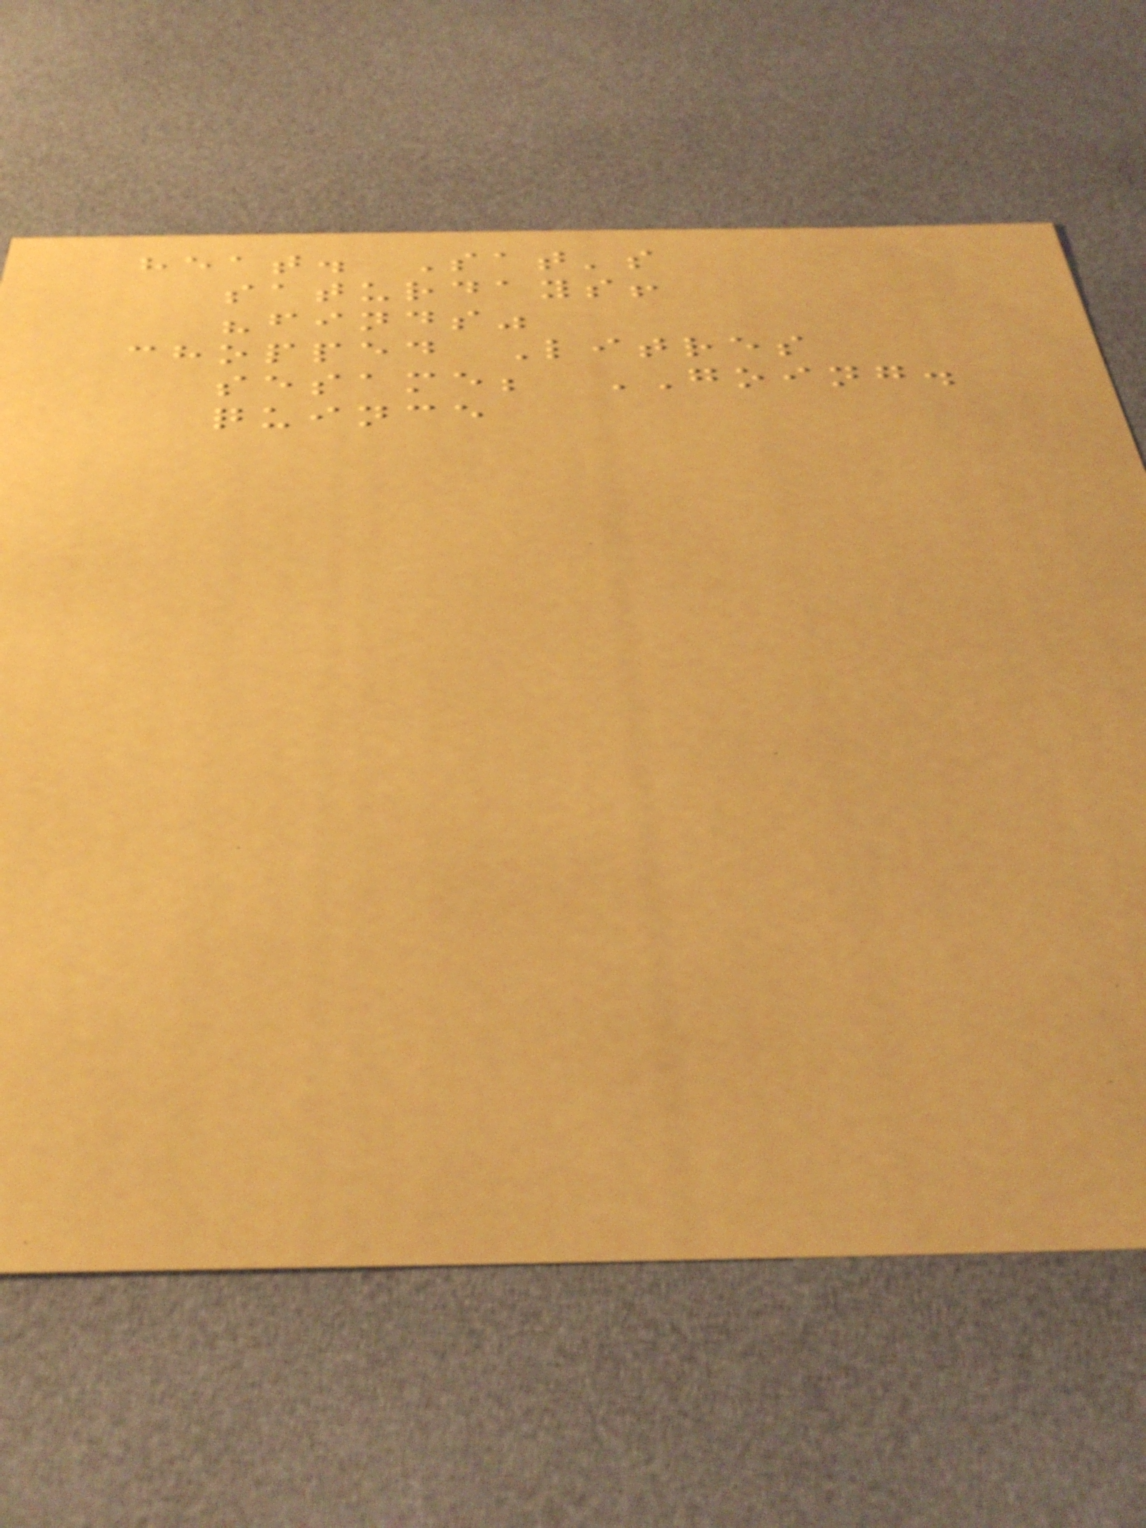heat. Sat's
saturdays!
"finds"
chopped Litres
sesame; GOING.
quince
